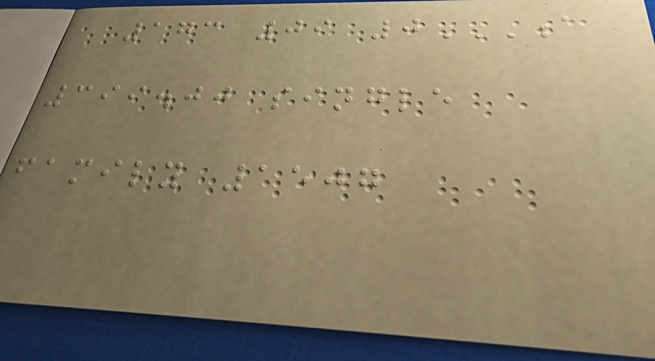173 09 0A
399.00 SINGLE
FAMILY 1507
